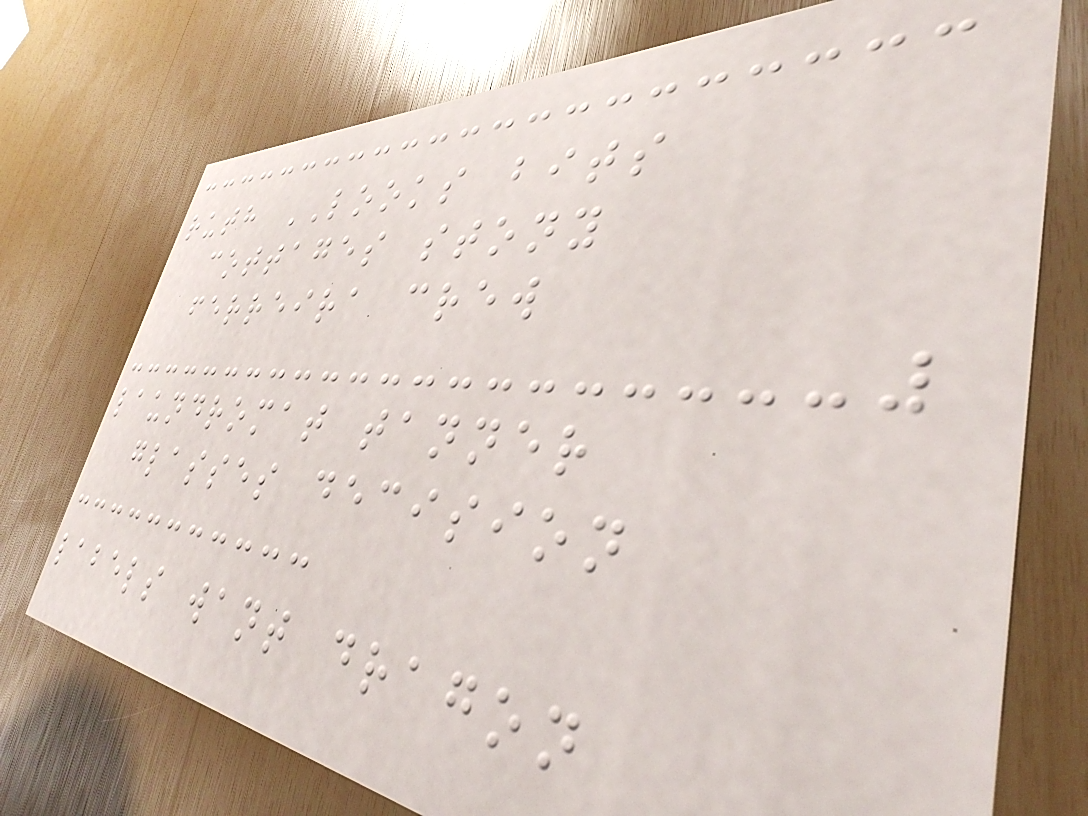ruth LOOKS bits
cottages stony
ferreira crew
laundromat tanner
glasses decision
labels want dragon
